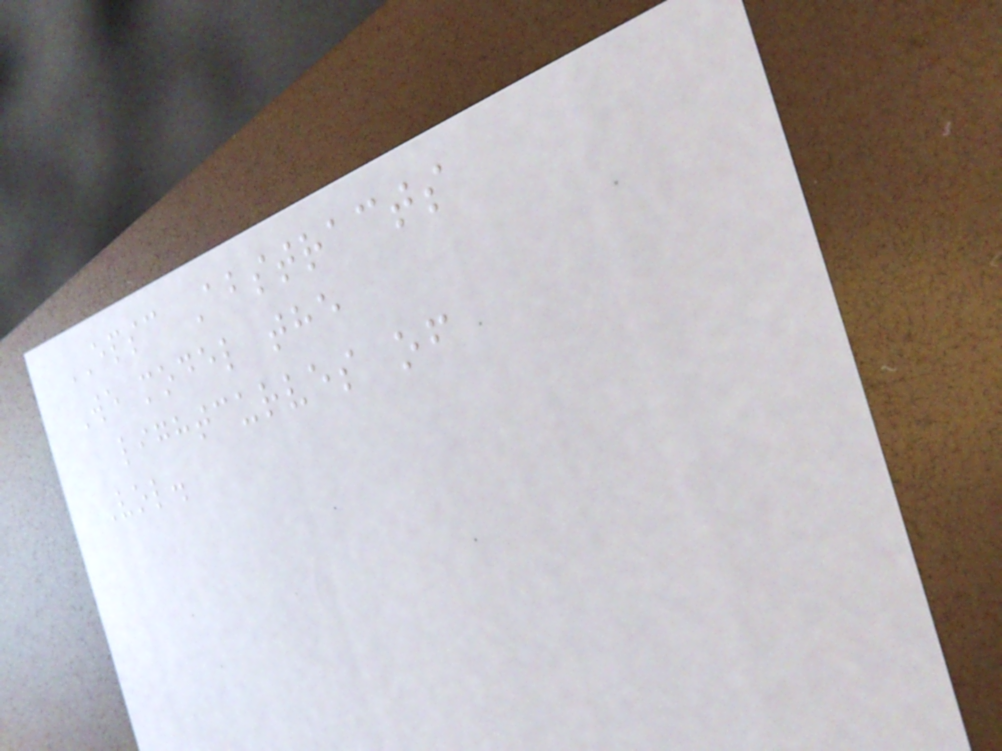EPSC Abstracts
We model the
lightcurves of
Vol.
